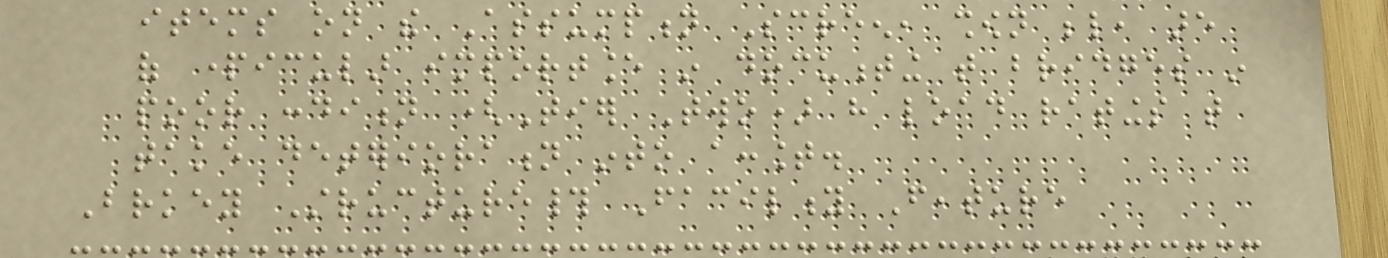items on the Assumption Screen, shown below, are
of particular importance in documenting that bridges in
poor condition (Tier Two) have load ratings that
take deterioration into account.
Brkey Structure# Facility Feature
